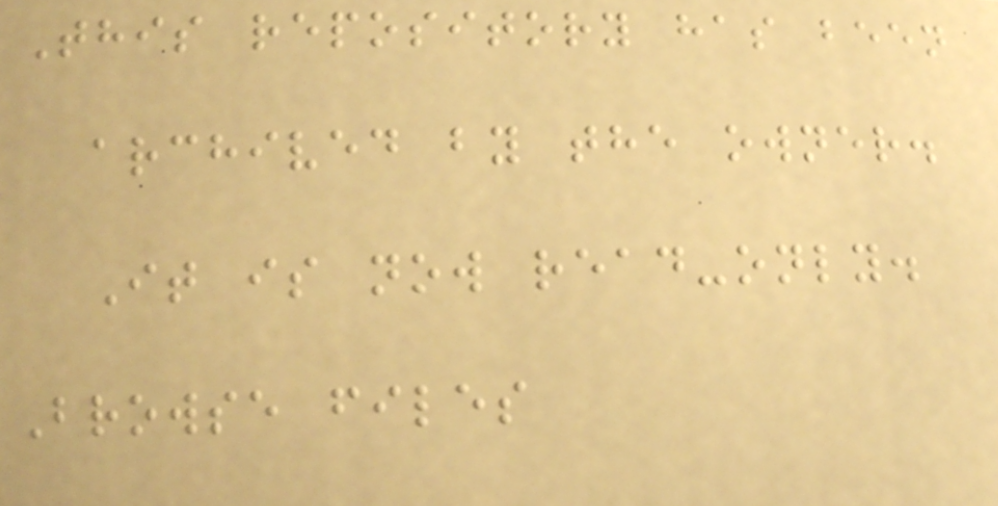This repository has been
archived by the owner.
It is now read-only.
Browse files
